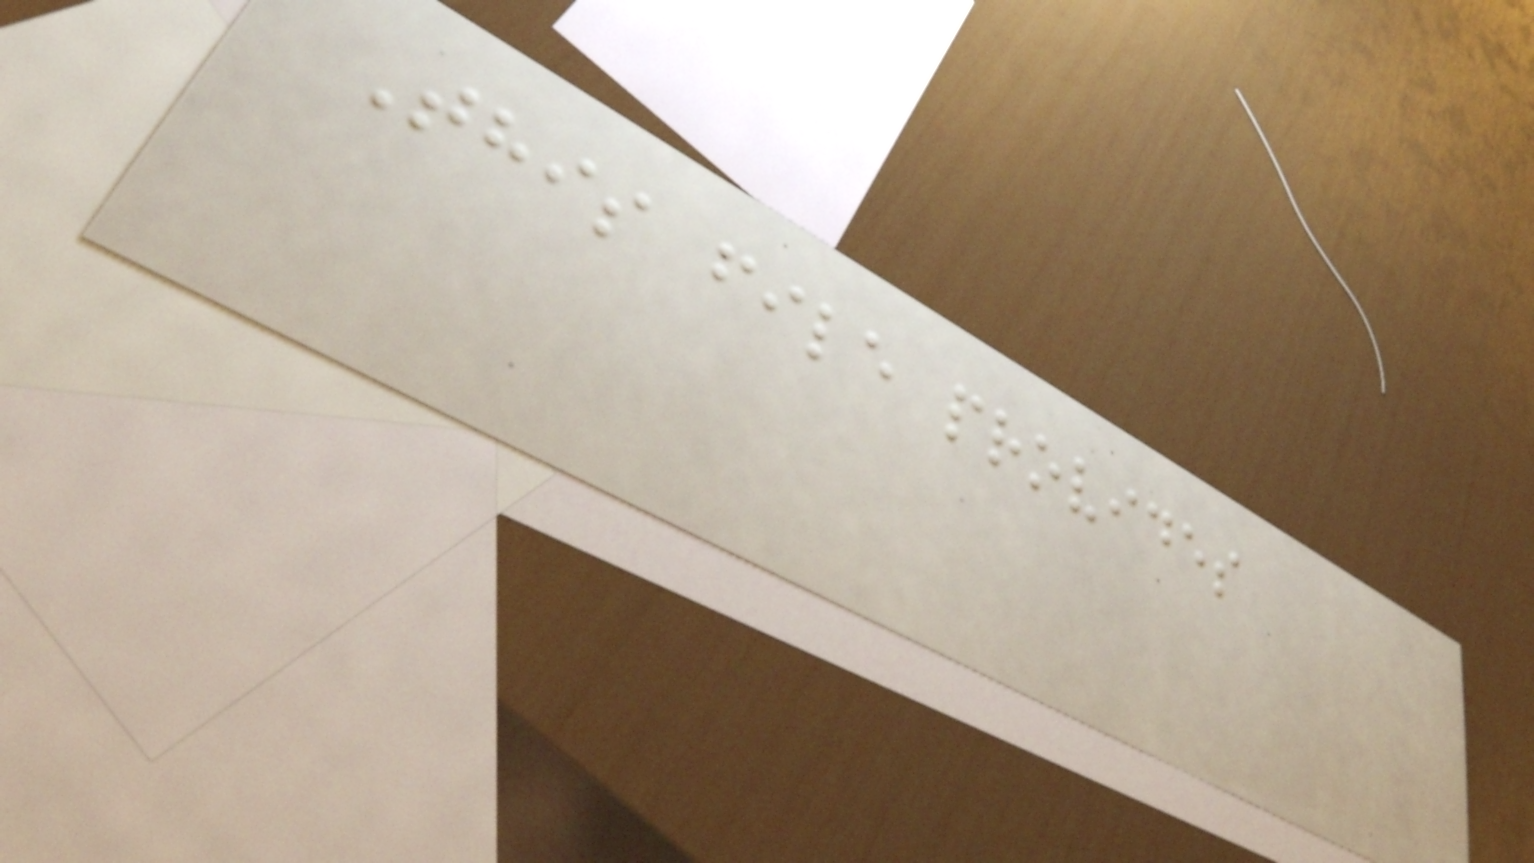This file provides
